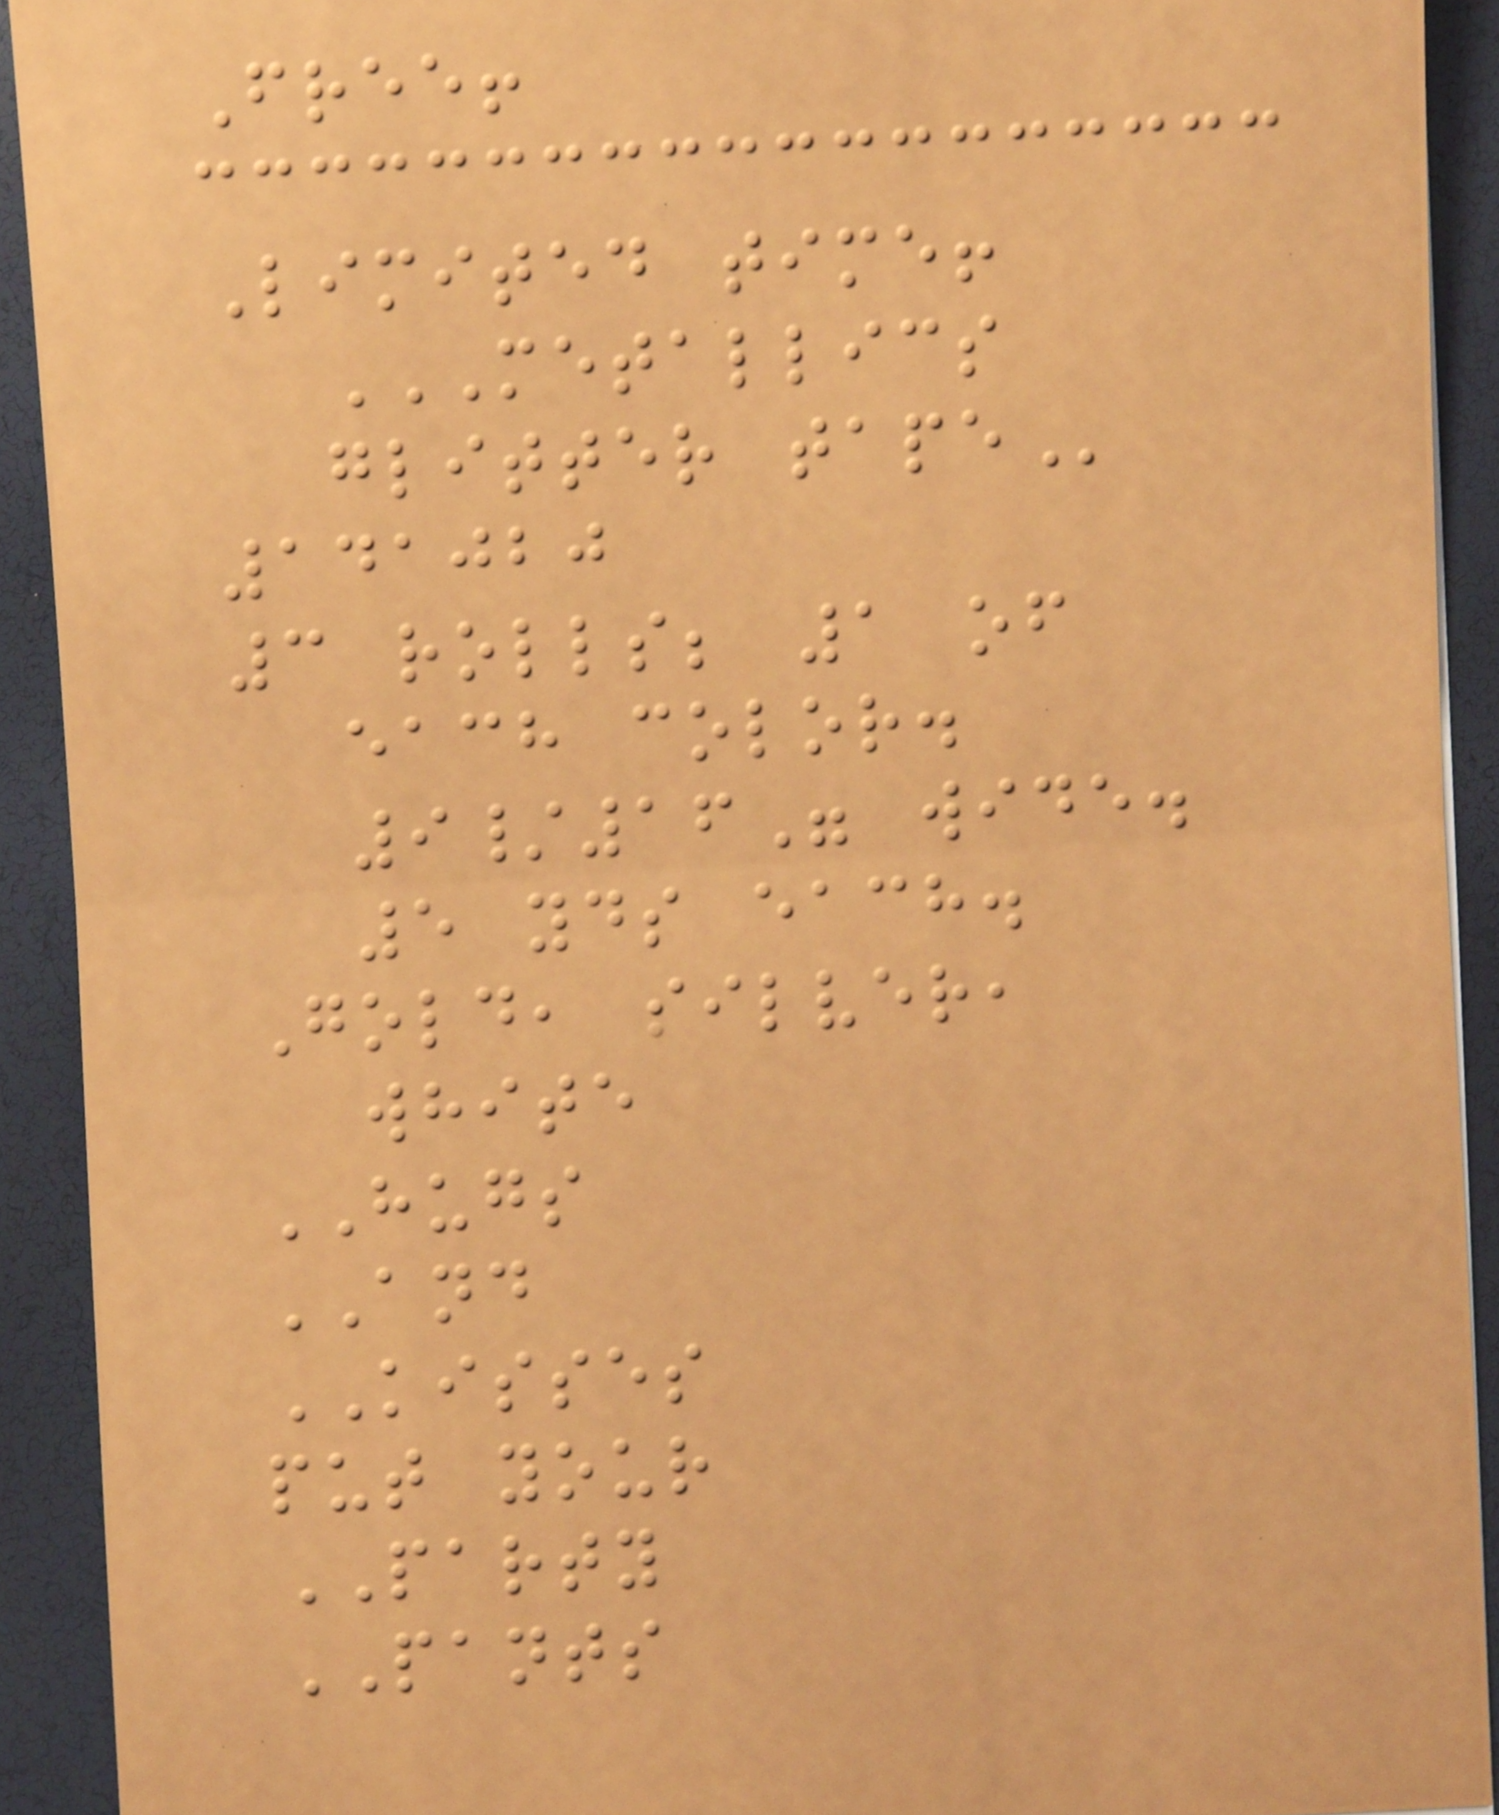Free!
Limited time!
METALLICS
GLITTER TAPE
141020
3 rolls; 1 of
each color.
9/16" wide.
5 yds each.
Gold, silver,
white
HUGS
AND
KISSES
put your
PARTY
PANTS
